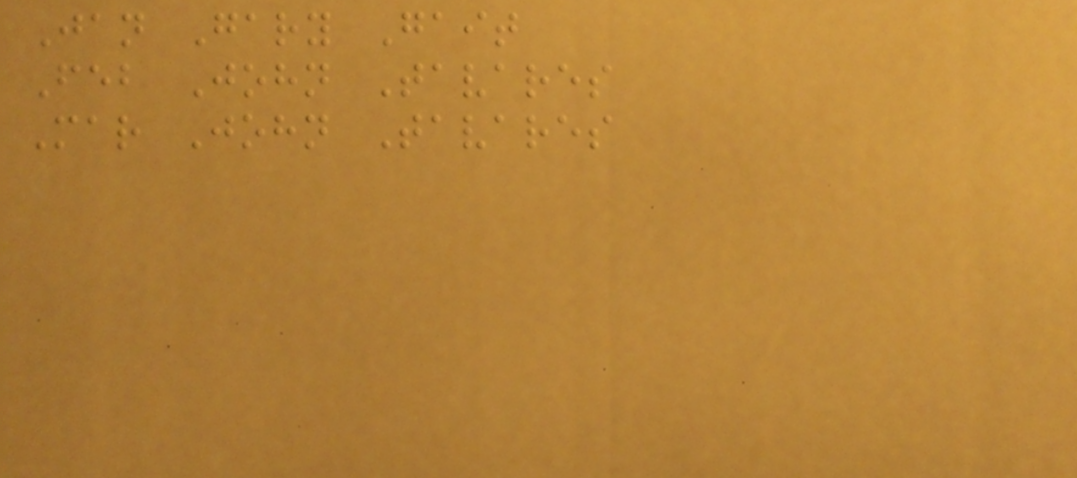Jan Gary Gait
Feb John Tavares
Mar John Tavares
